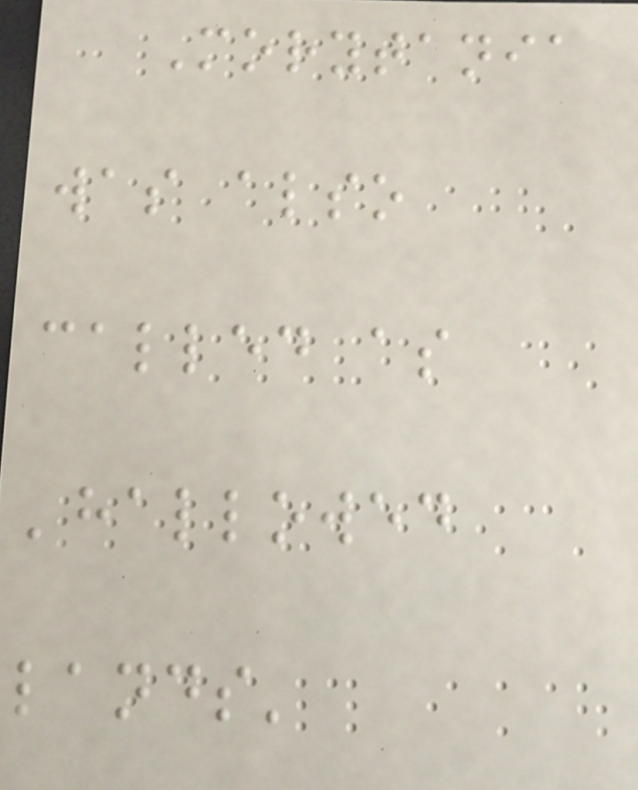Morytania
was also
called as
'hallowed
lands'
